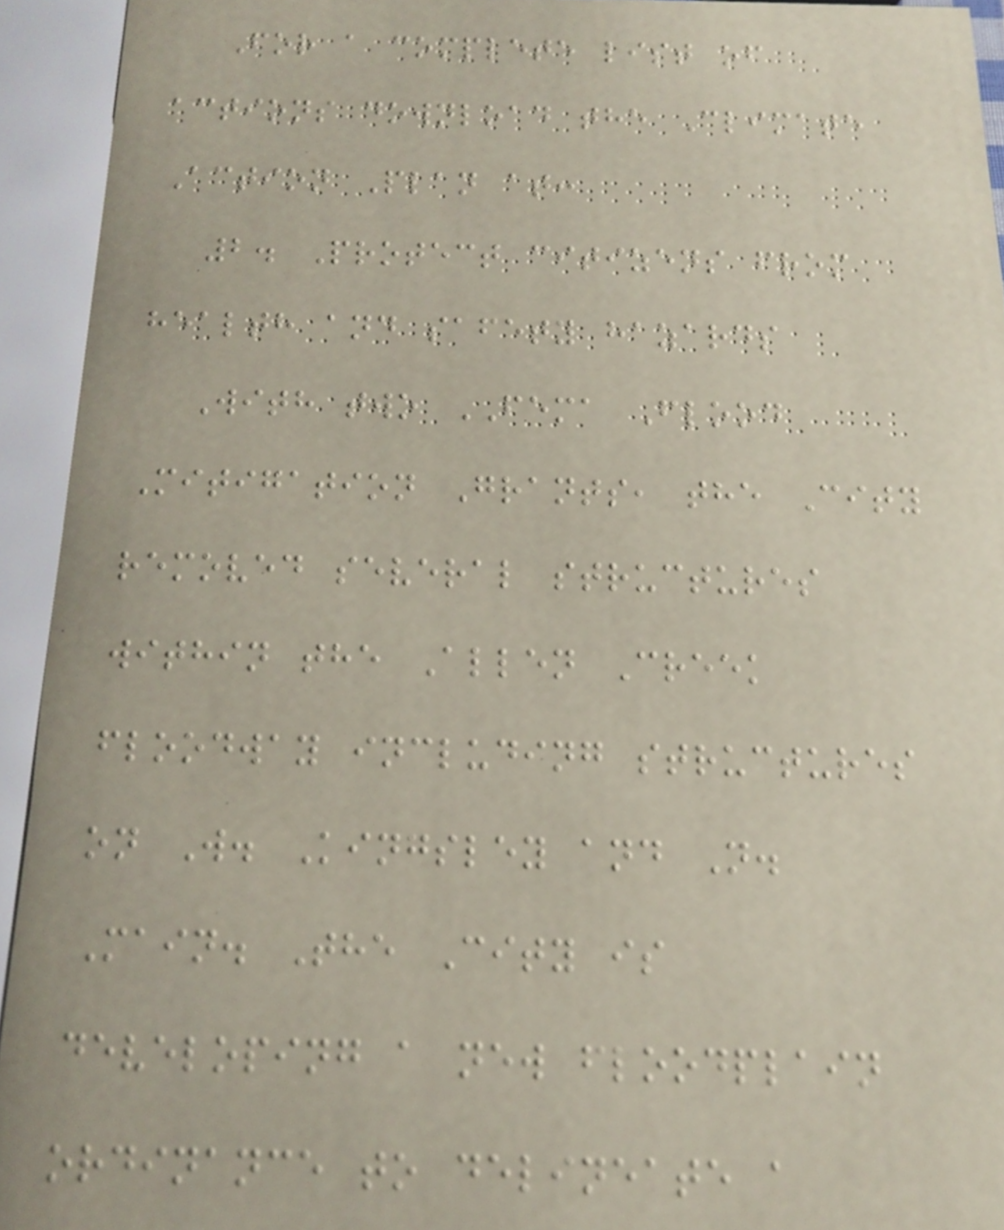For a complete list of
actions download the Climate
Action Plan at:
2. Protect citizens from
health and safety hazards
With two FEMA Flood
Mitigation Grants, the City
removed several structures
within the Allen Creek
floodway including structures
on W. Kingsley and N.
Main. The City is
developing a new floodplain
ordinance to delineate a
